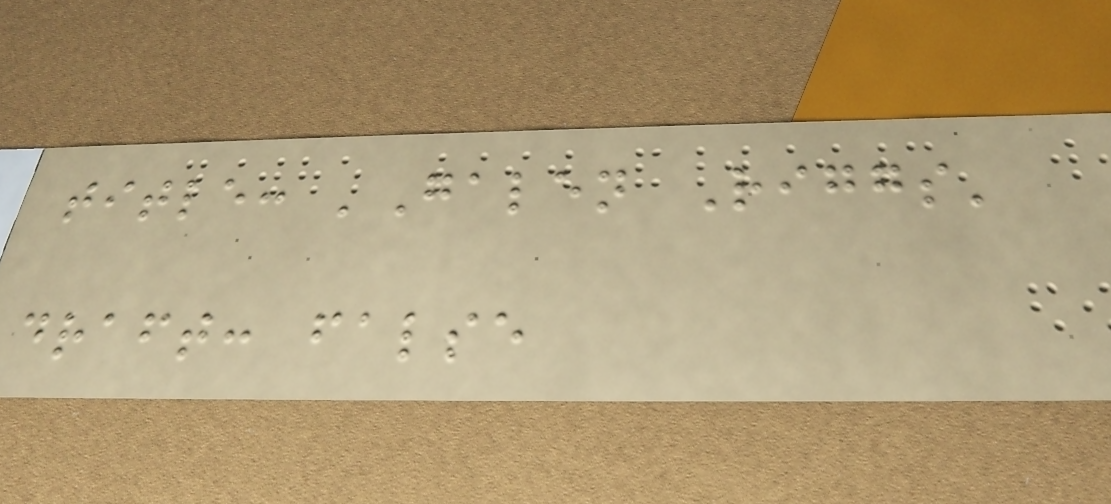title: 'Galen Riggs'
draft: false
